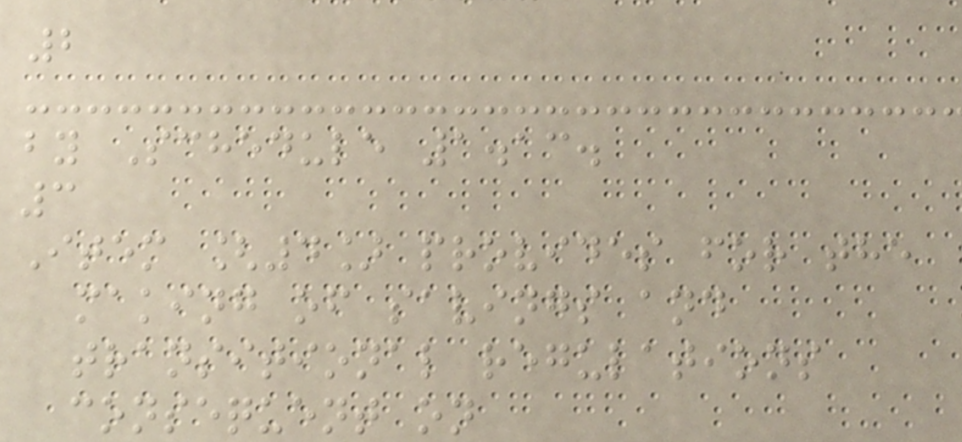2
by Schedule 1.13.
3
Item [4] provides for the
making of savings and
transitional regulations
consequent on
